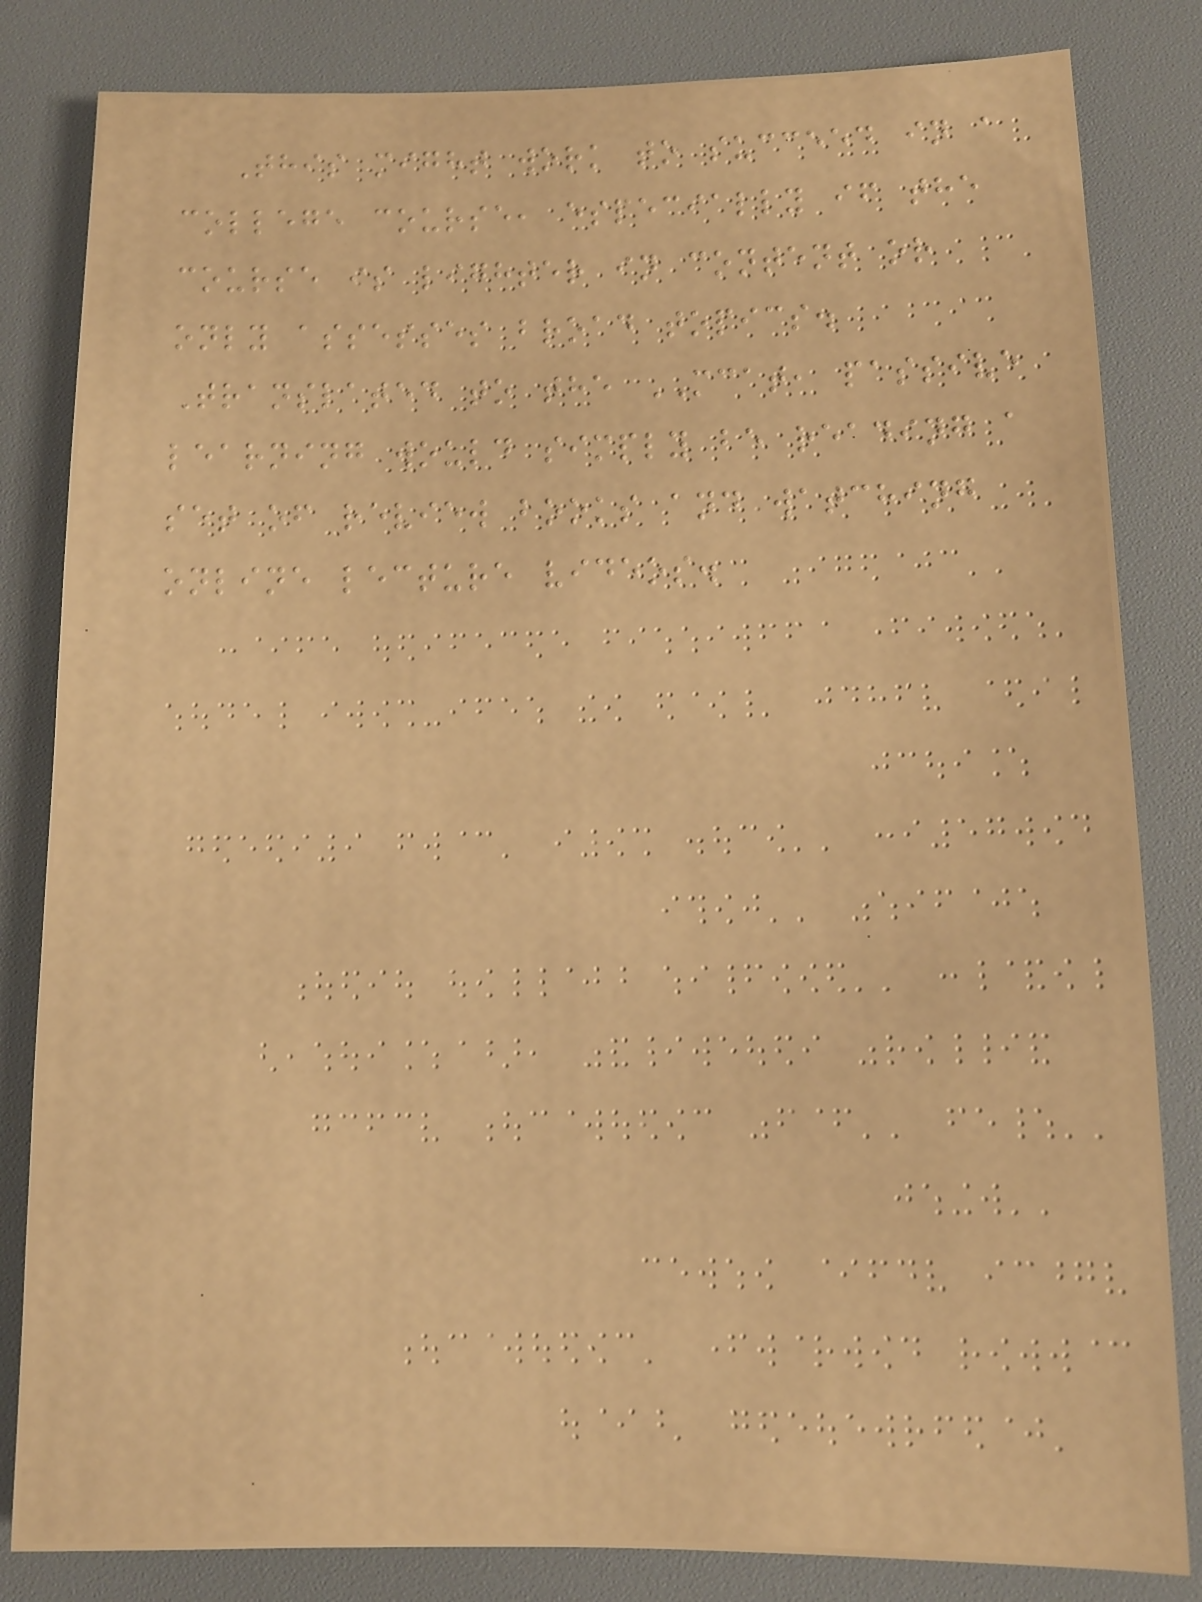This might work to succeed in a
college course, especially if the
course is lighter in content or
only assesses broad topics.
Translated to the MCAT, passive
learning would simply be reading a
set of review books and watching
online lecture videos.
